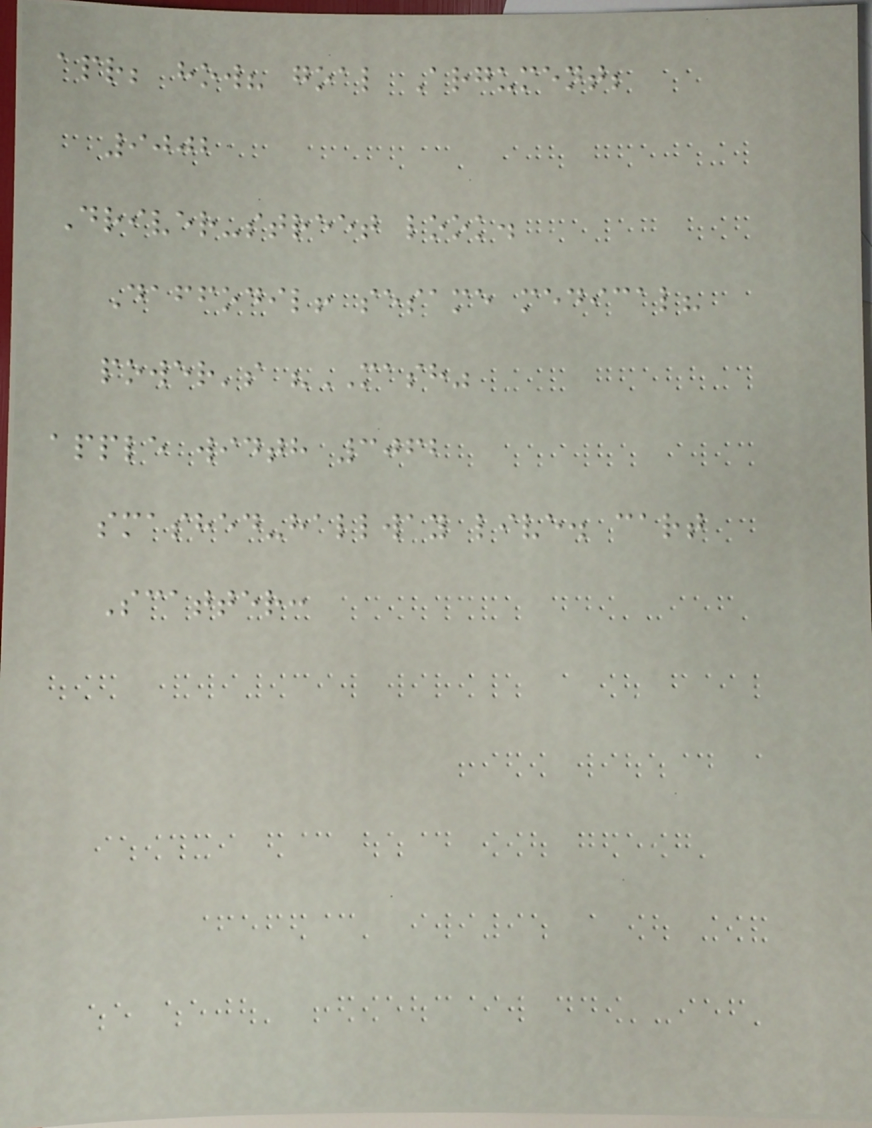apr; how? goal Argument;
9002
Driver-street look.
Daffodil! sesame medical?
power's "MASH"
apple width 3062
smashed-hallway live. cart
Scatter:
